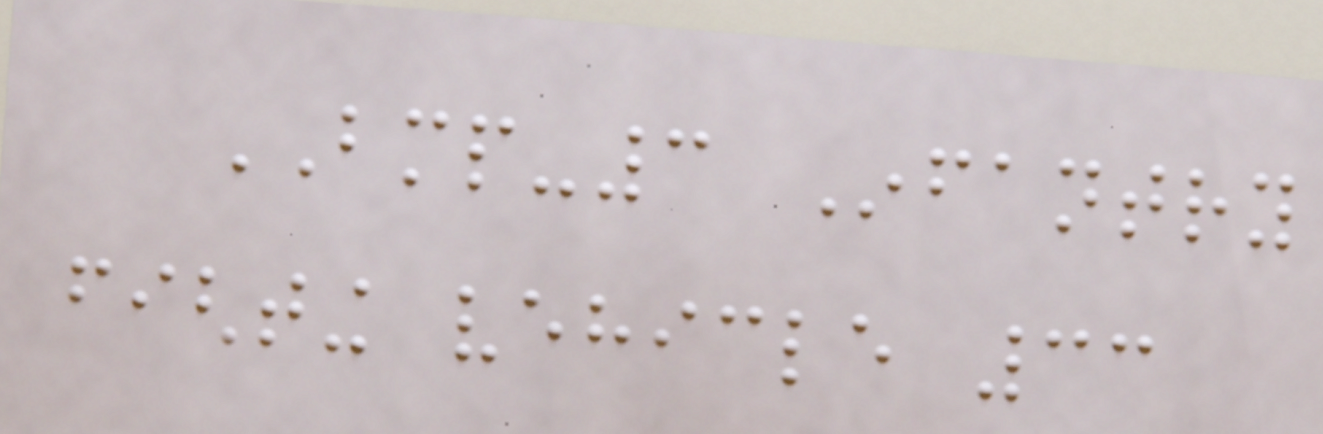BMP-3 Infantry
fighting vehicle 33
